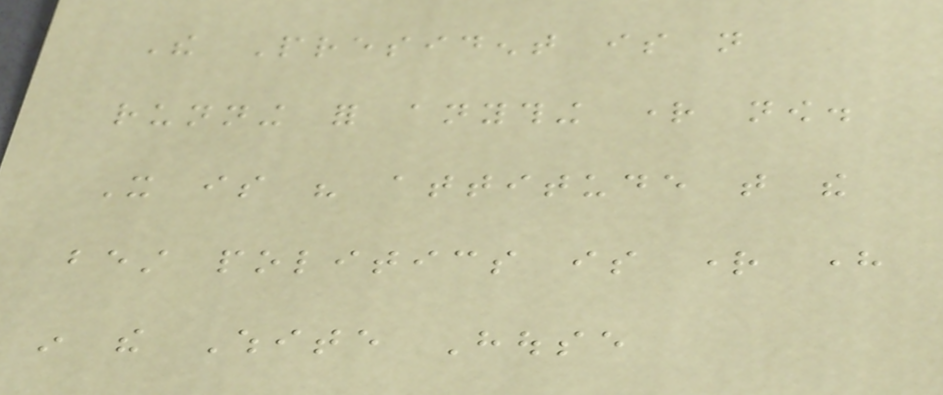The President is not
running for anything right now.
It is his attitude that the
best politics is right here
in the White House
